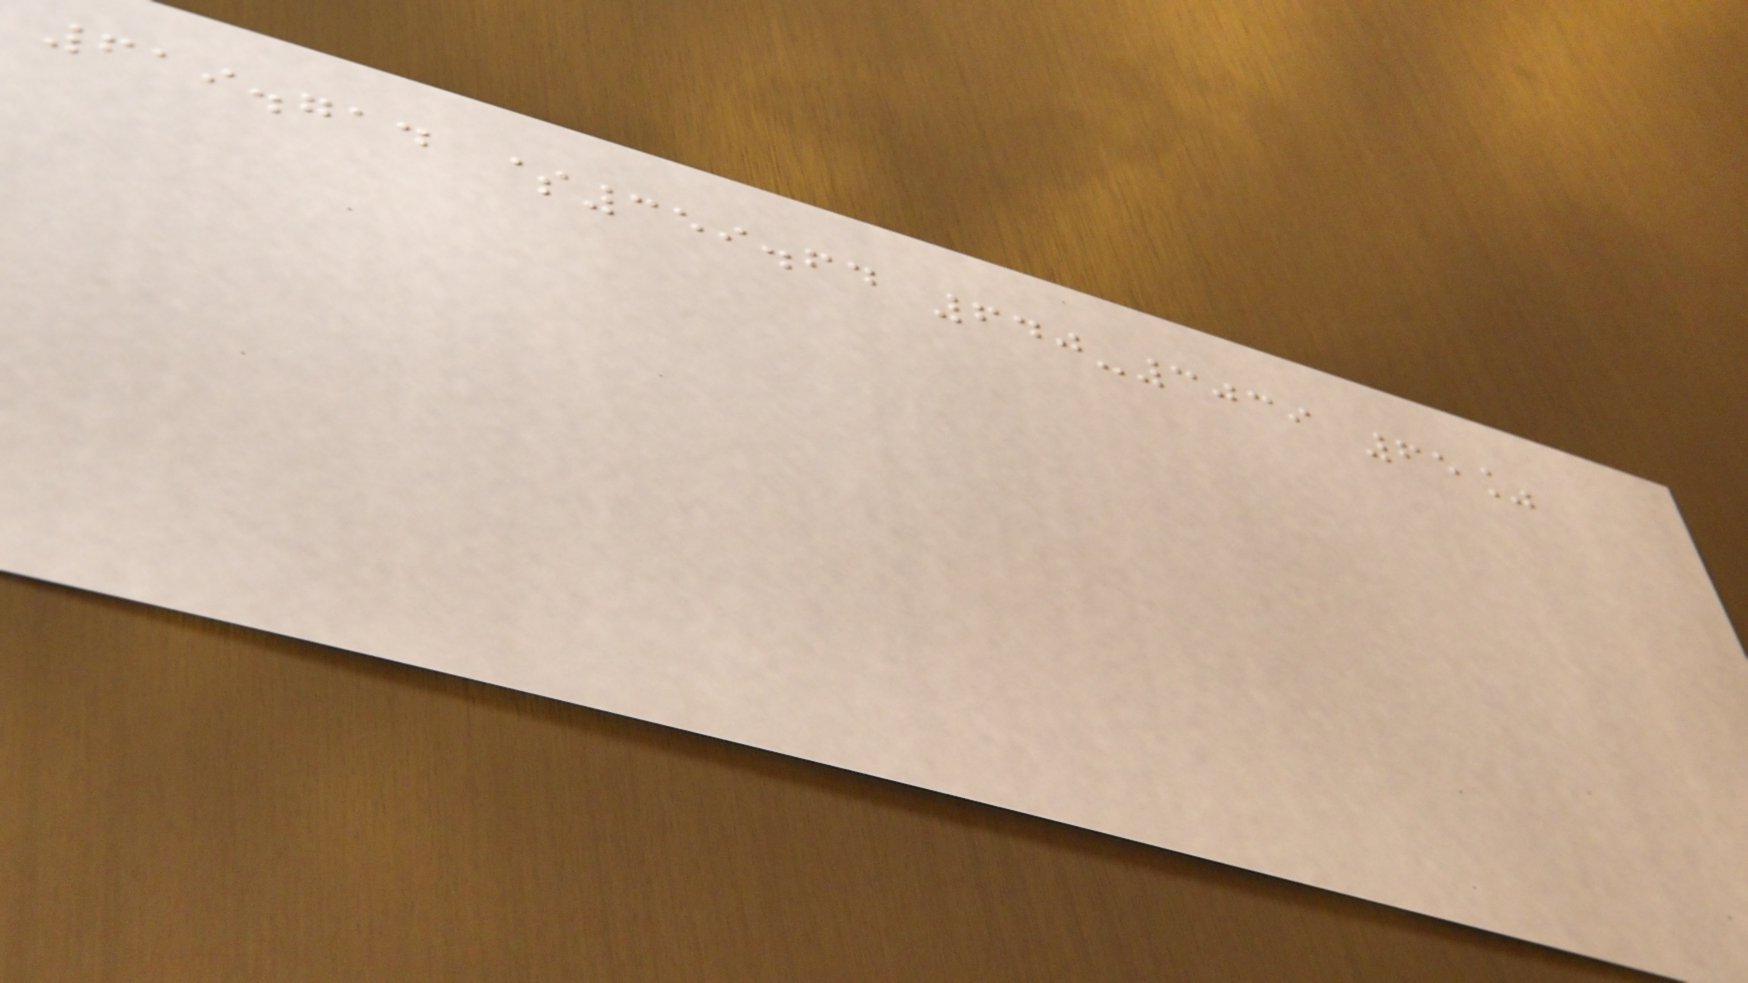619.714 $359.64 640-3039 65%
